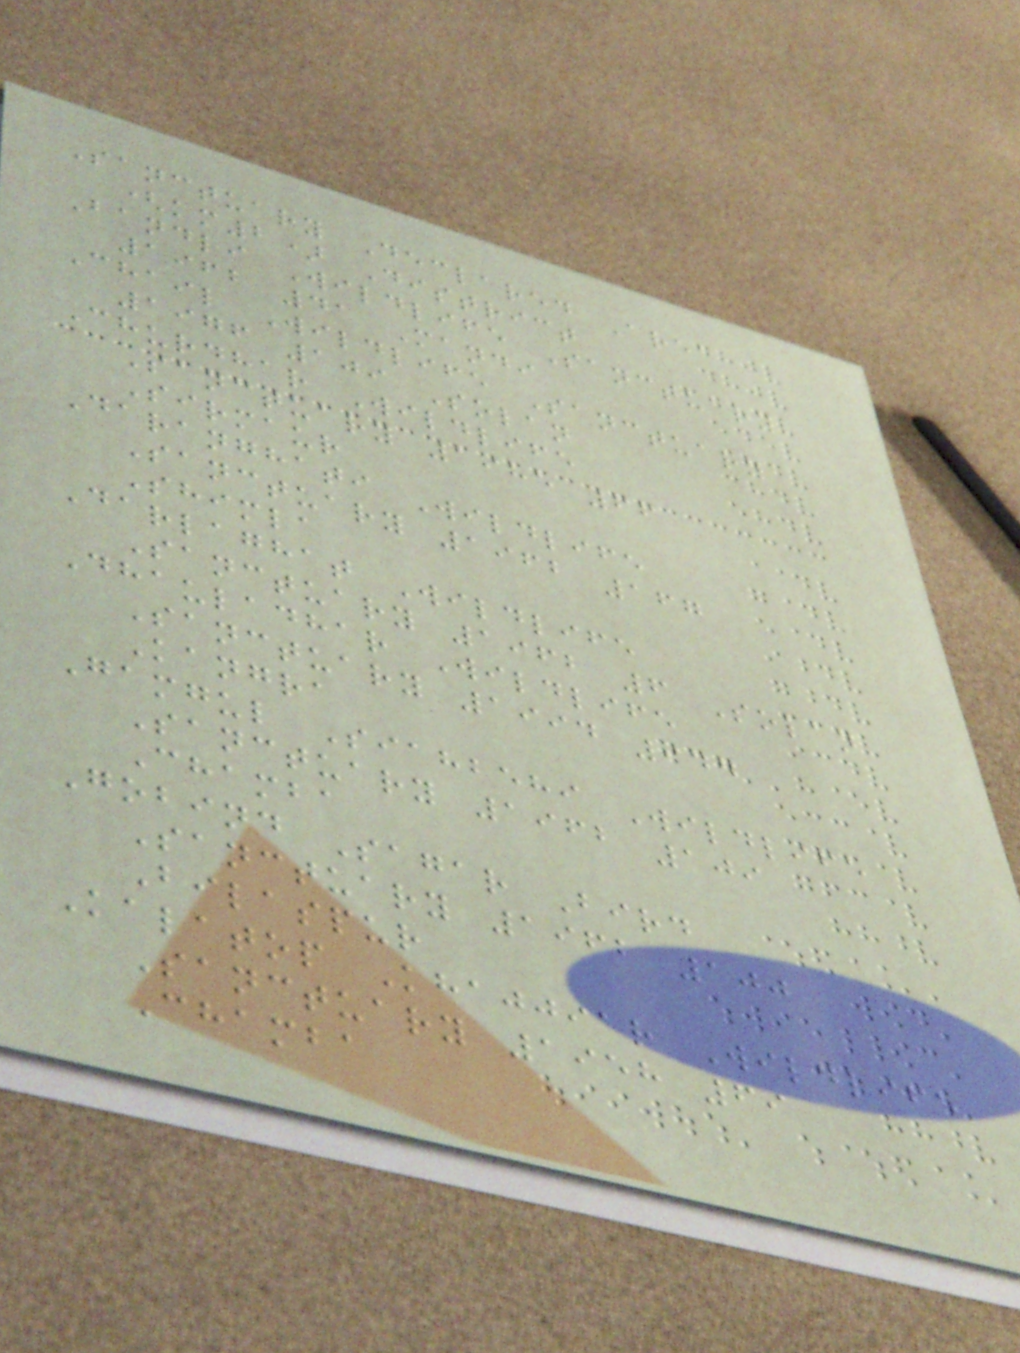Sanctuary Declared Area
(km2) District
Bandli Wildlife Sanctuary
1962 41 Mandi
Chail Wildlife Sanctuary
1976 109 Solan
Churdhar Wildlife
Sanctuary 1985 66
Sirmaur
Daranghati Wildlife
Sanctuary 1962 167
Shimla
Darlaghat Wildlife
Sanctuary 1962 6 Solan
Dhauladhar Wildlife
Sanctuary 1994 944
Kangra
Gamgul Siahbehi Wildlife
Sanctuary 1962 109
Chamba
Gobind Sagar Bird
Sanctuary 1962 100
Bilaspur
Kalatop Khajjiar Wildlife
Sanctuary 1958 69
Chamba
